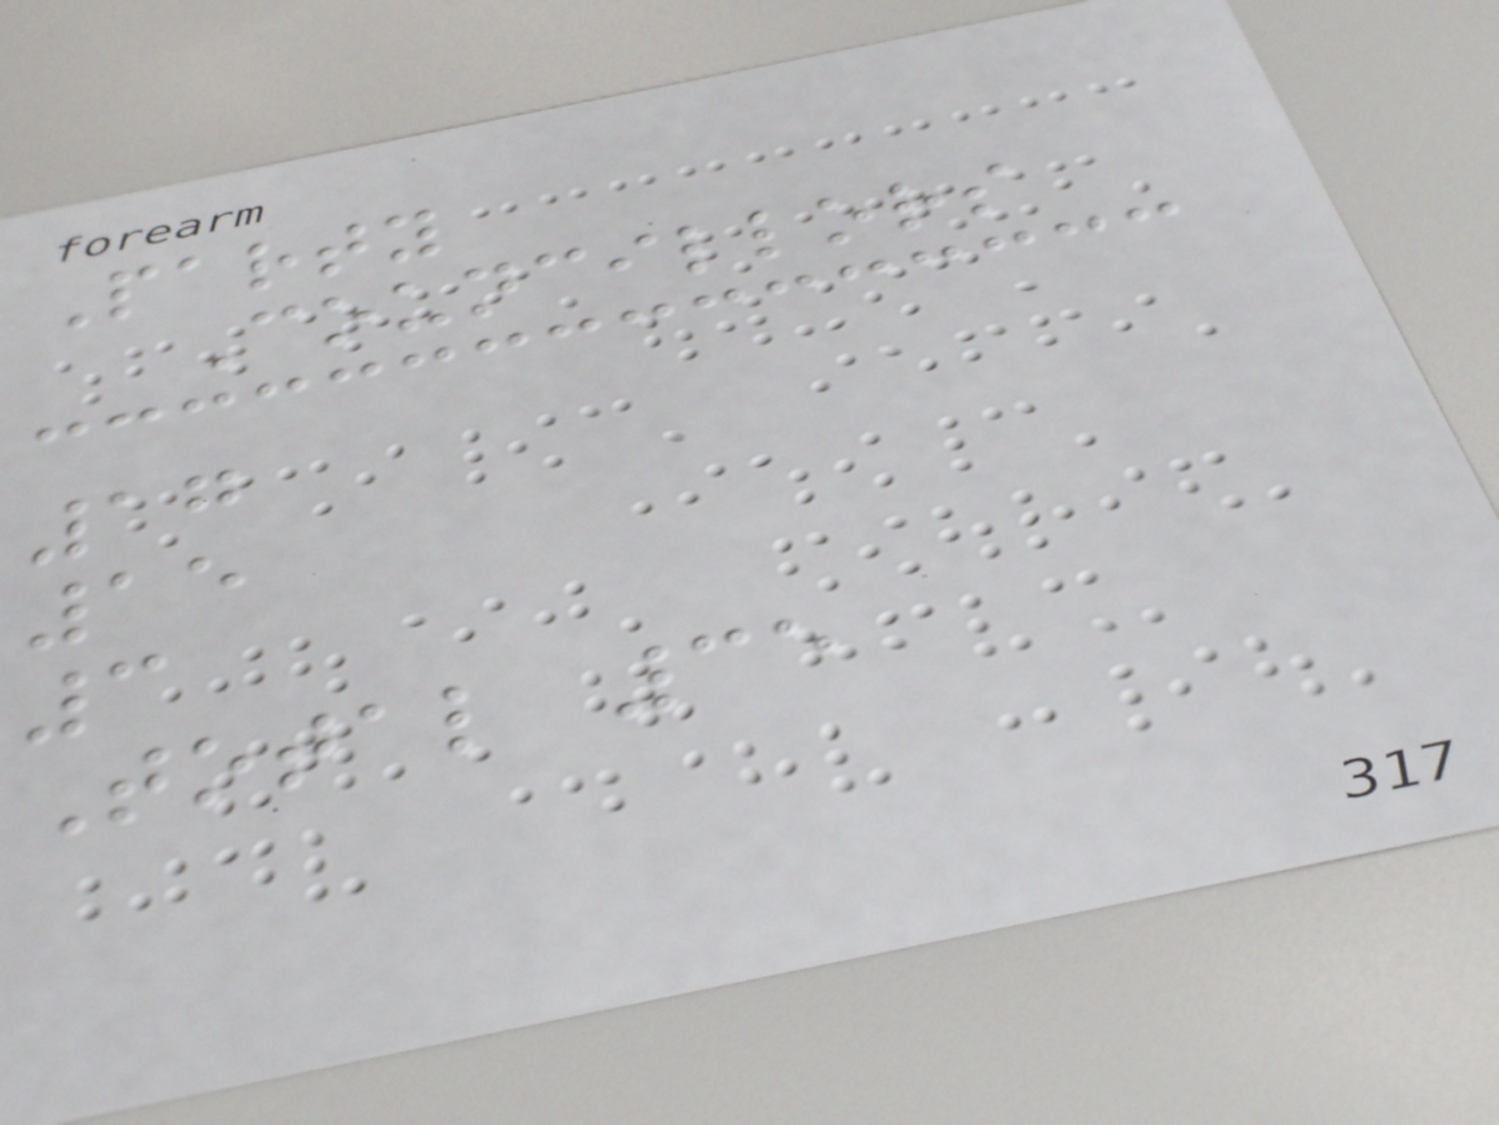Party
Councillors
17
15
3
Total 35
